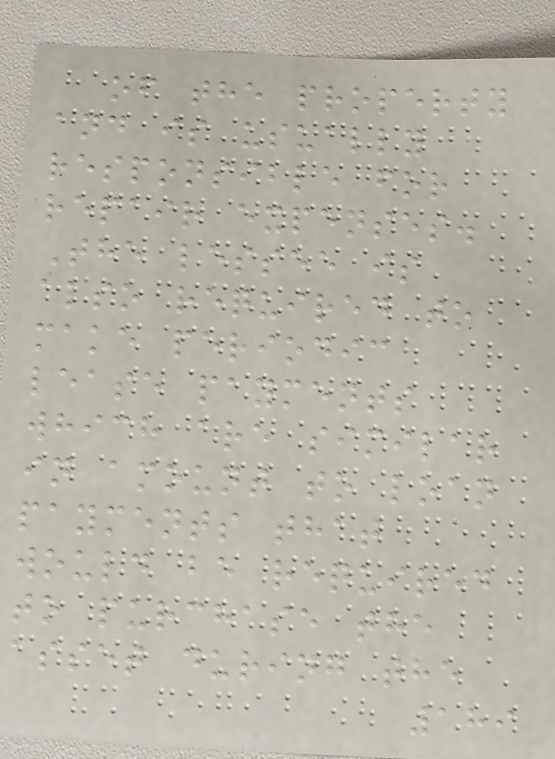of the property
and is usually
responsible for
repair expenses.
The lessee is
also required to
make periodic
lease payments
which are similar
in amount to loan
payments that
would be required
to purchase the
asset during the
189
